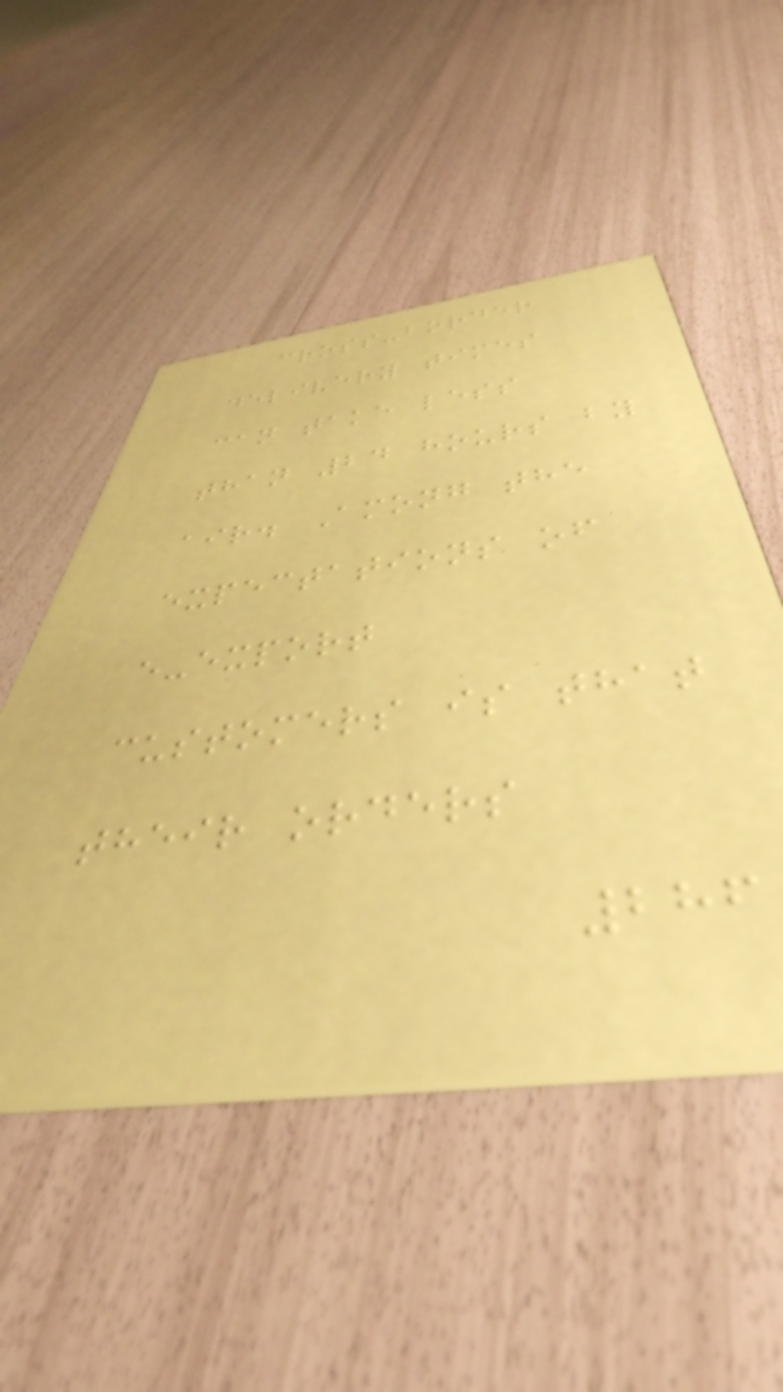cross-border
delivery times
can take less
than 24 hours by
air. Among the
expectations of
e-export
customers is that
their orders
286
